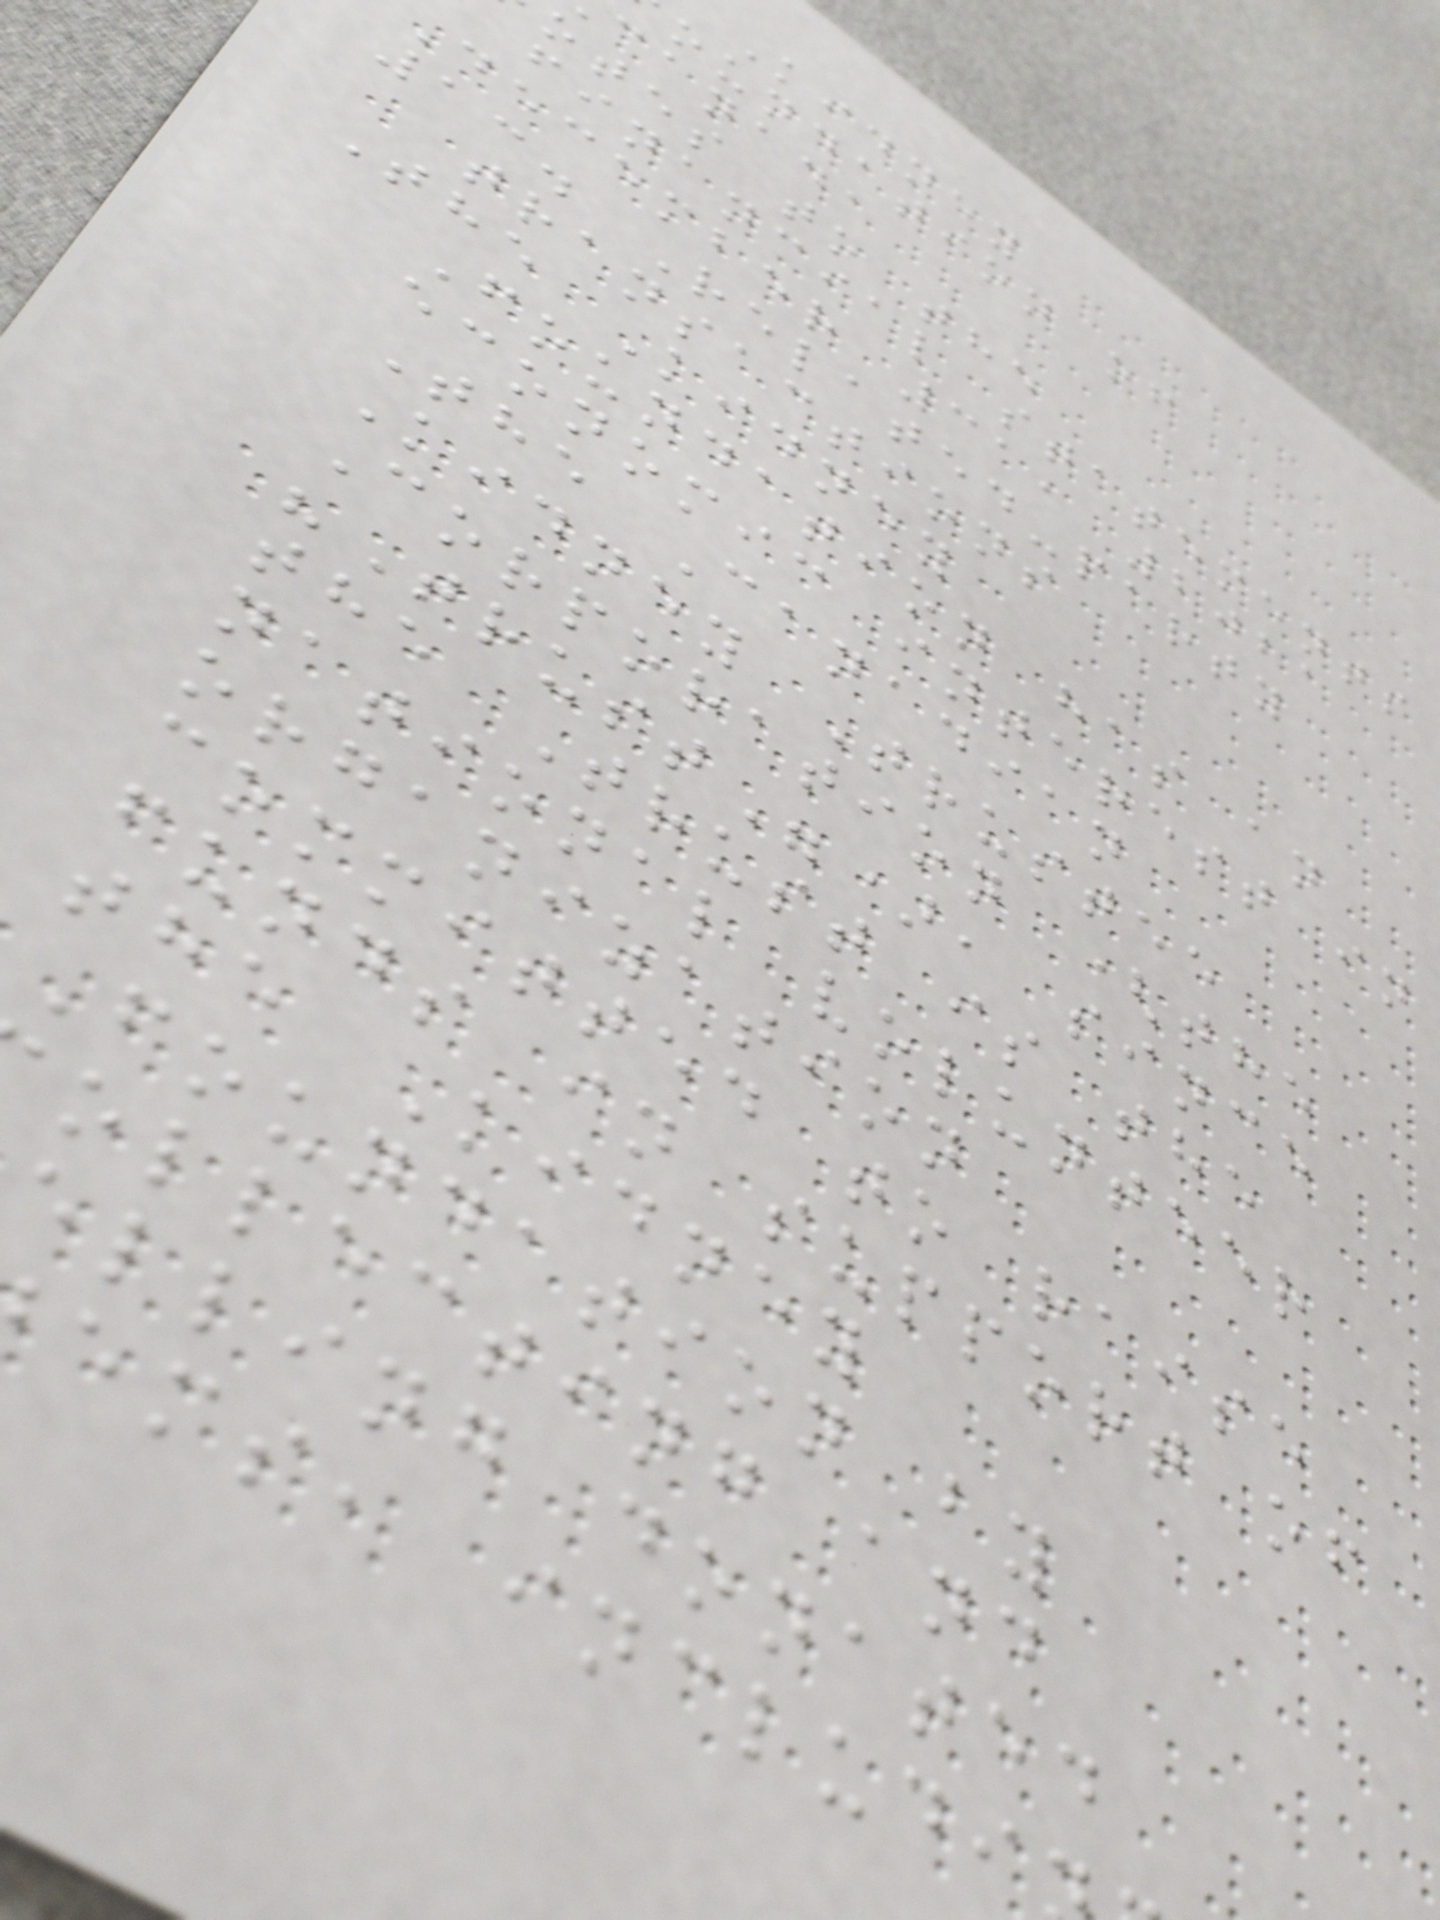Kidney
oundation of
canada
otes to the
financial statements
december 31, 2021
13. Related-party
transactions
The Kidney
Foundation has an
economic interest in
The Canadian
Kidney Trustee
Corporation (the
"Trust"), since
the Trust is the
national volunteer
organization
committed to raise
funds in support of
the Kidney
Foundation by
ollecting and
elling donated
ems, includi
